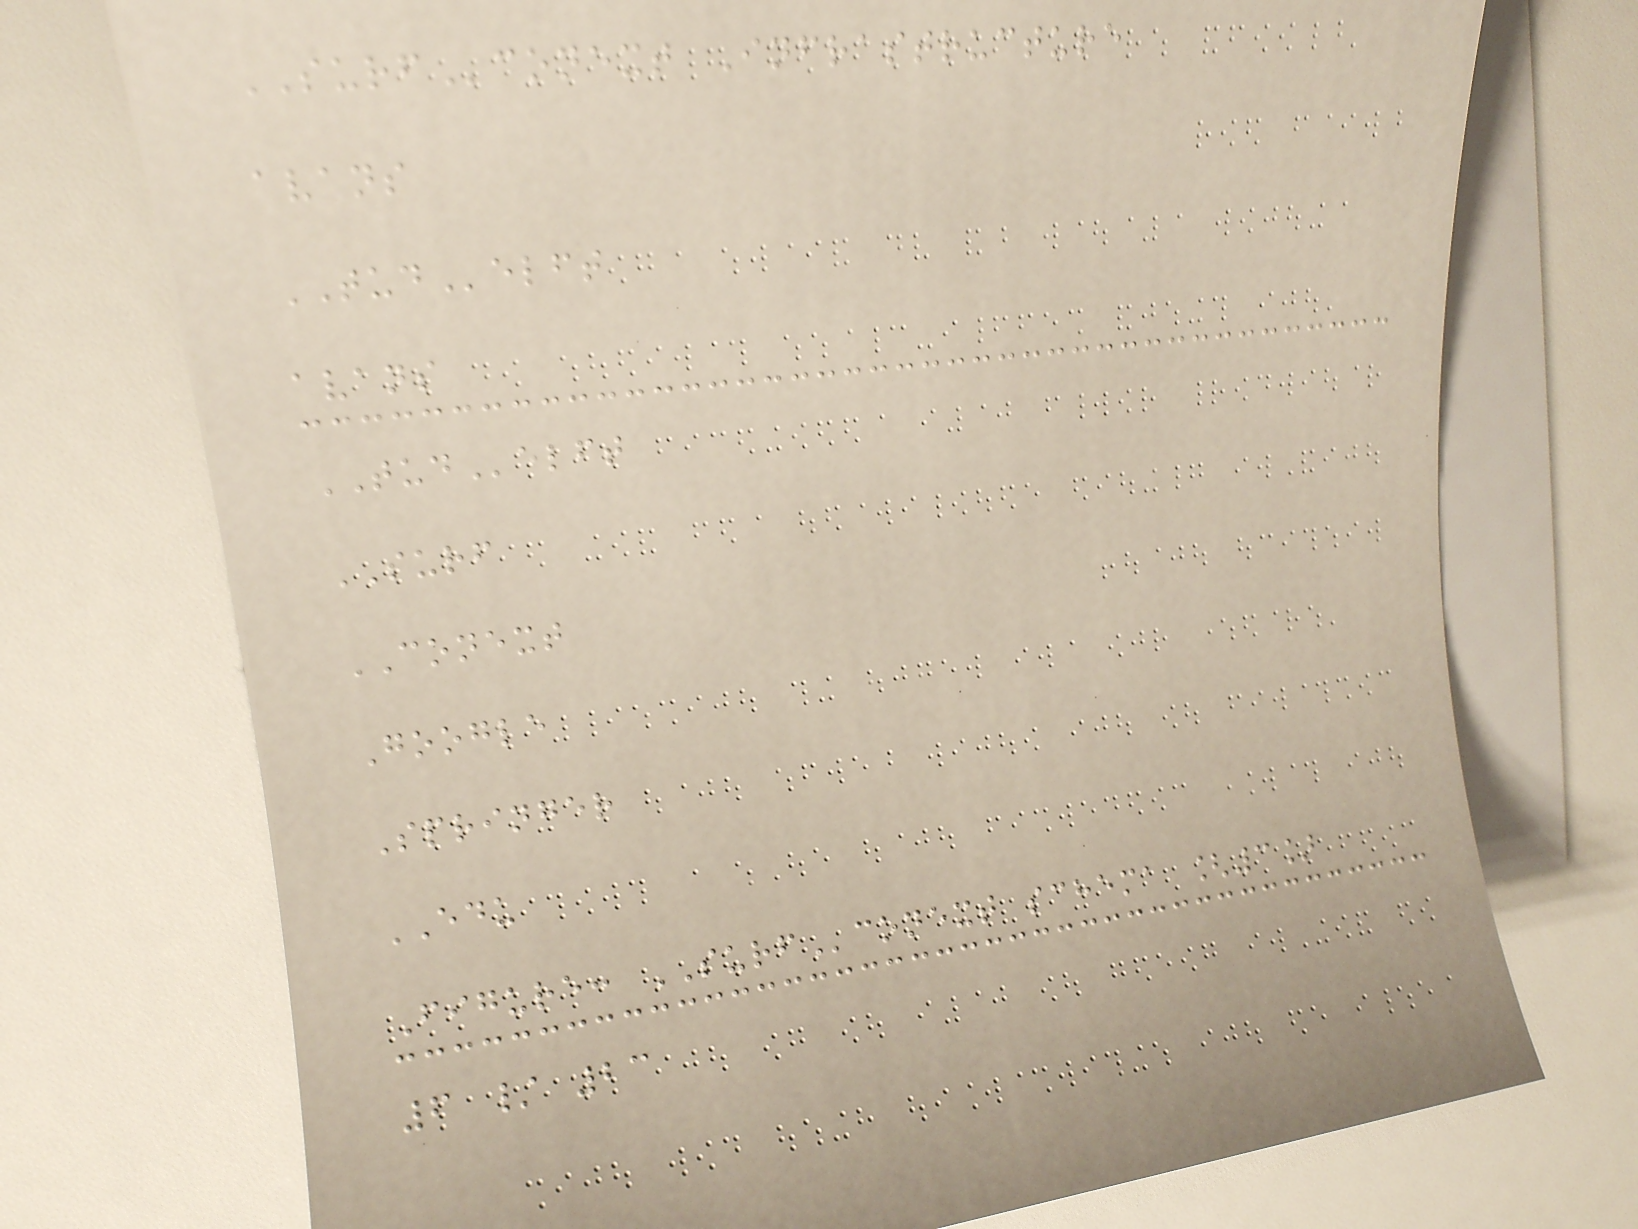SURFconext Infrastructure
avans
TUDelft
avans
TUDelft
SURF
CONEXT
Google
Springer
EDU
Figure: SURFconext schema [3]
6 / 23
